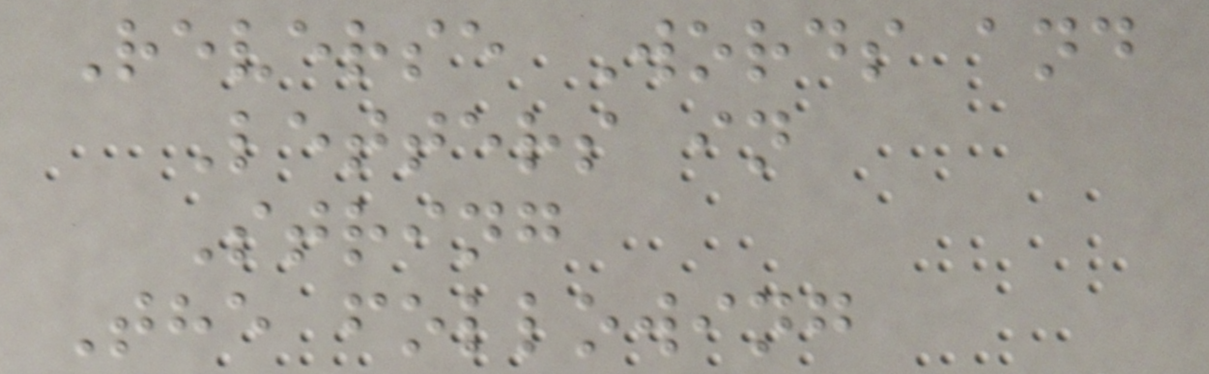Reverse Words and
Letters in
String
The following
